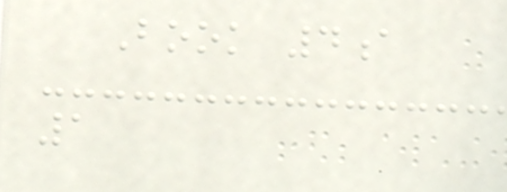Book 4a
1
